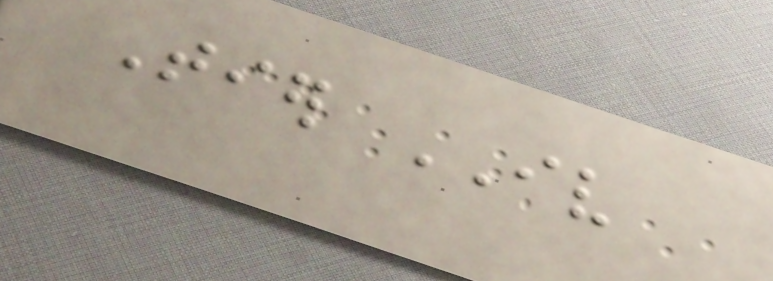Tier IV
